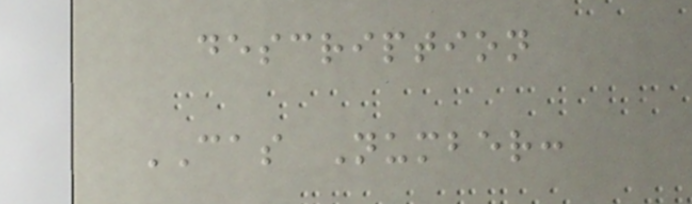description
CAS Number:
